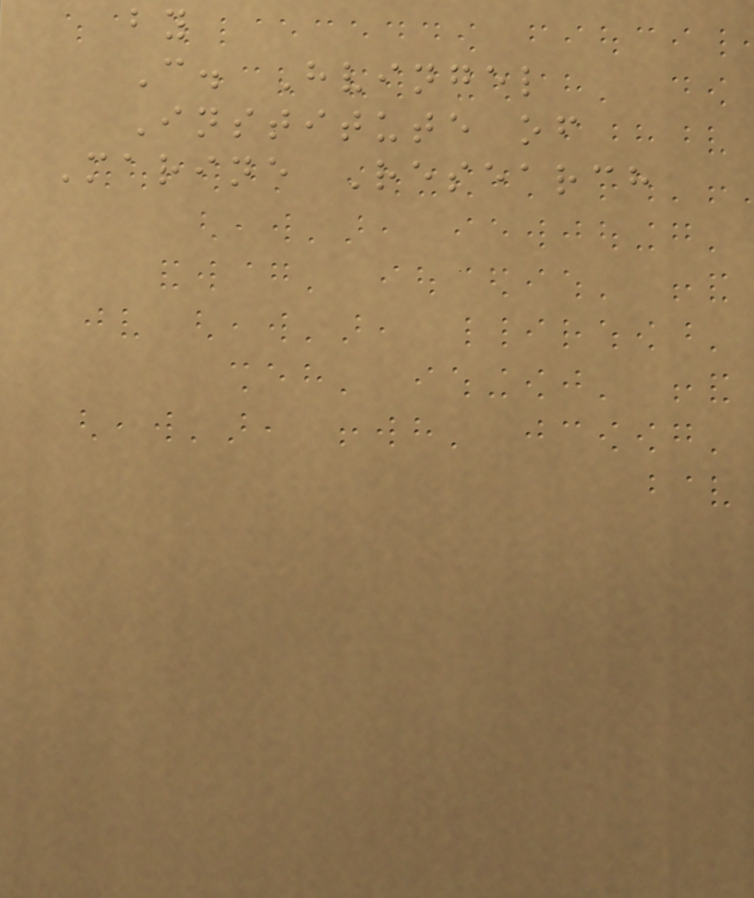by
C. Hvingel
Institute of
Marine Research
